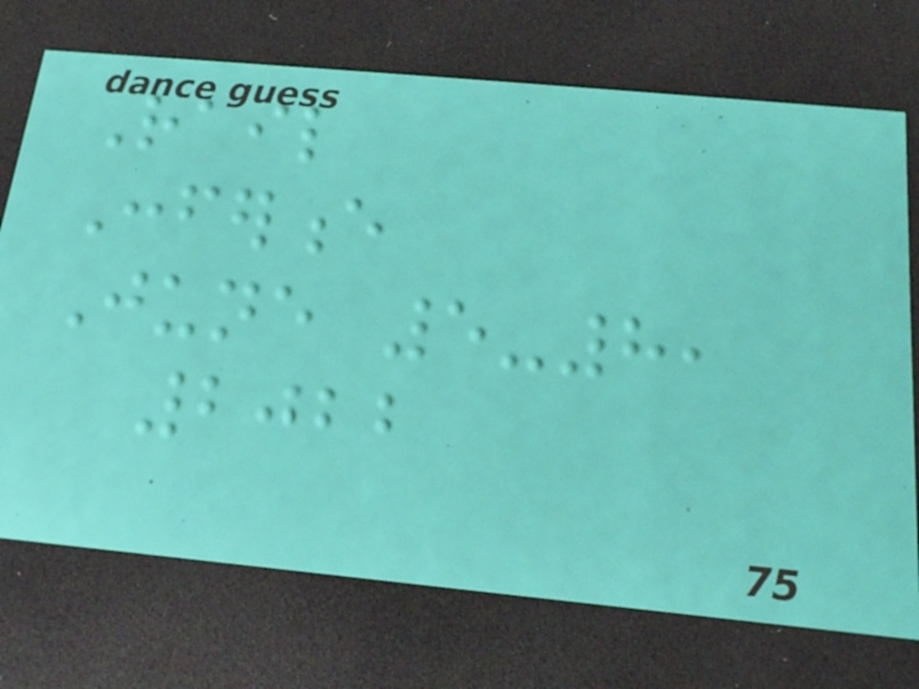Rail
Conference
June 5-8,
2022
